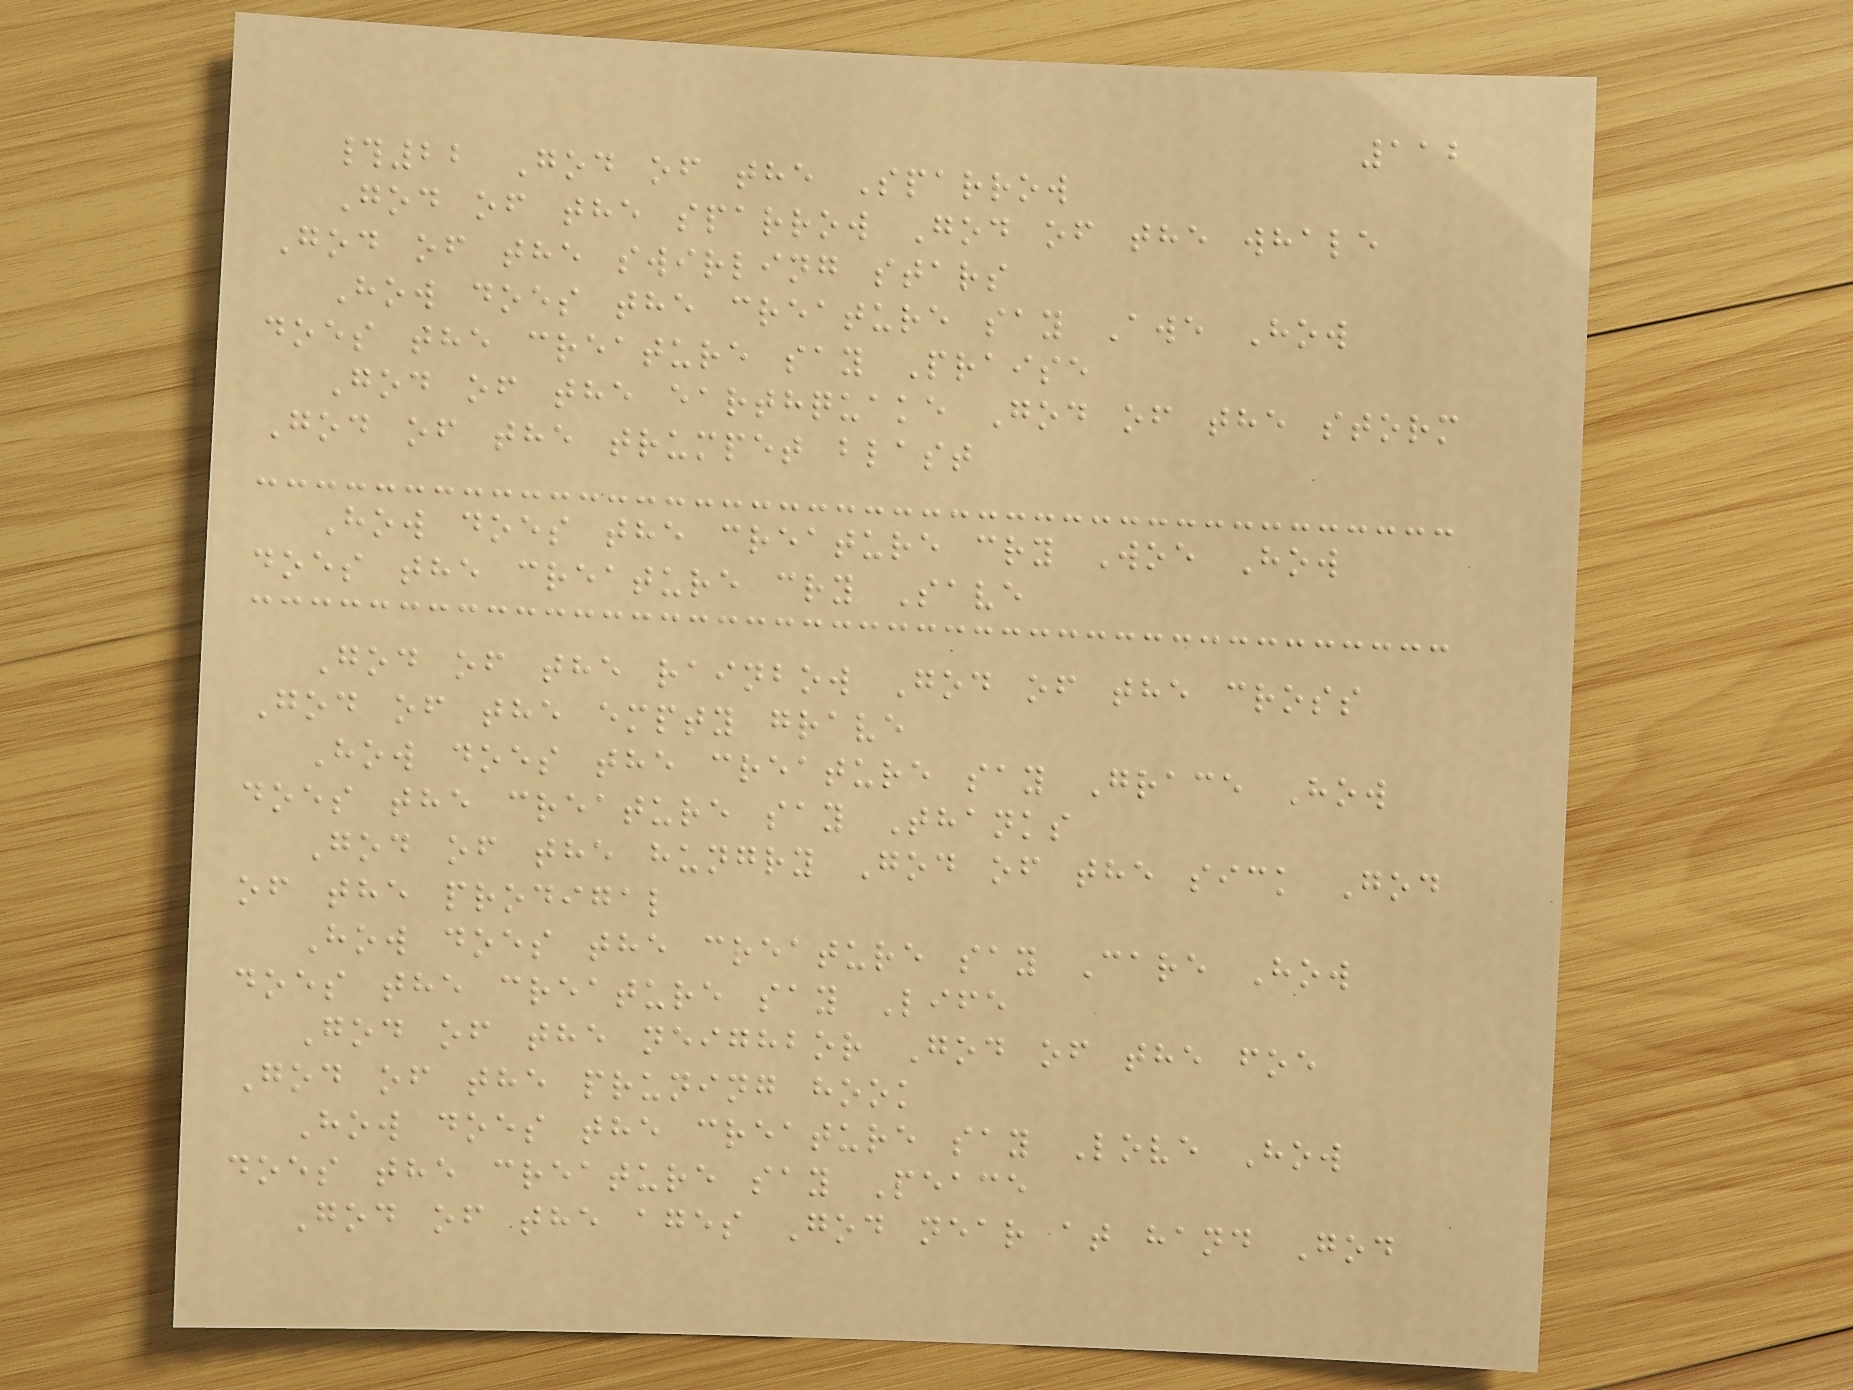112
#22 God of the Sparrow
God of the sparrow God of the whale
God of the swirling stars
How does the creature say Awe How
does the creature say Praise
God of the earthquake God of the storm
God of the trumpet blast
How does the creature cry Woe How
does the creature cry Save
God of the rainbow God of the cross
God of the empty grave
How does the creature say Grace How
does the creature say Thanks
God of the hungry God of the sick God
of the prodigal
How does the creature say Care How
does the creature say Life
God of the neighbor God of the foe
God of the pruning hook
How does the creature say Love How
does the creature say Peace
God of the ages God near at hand God
